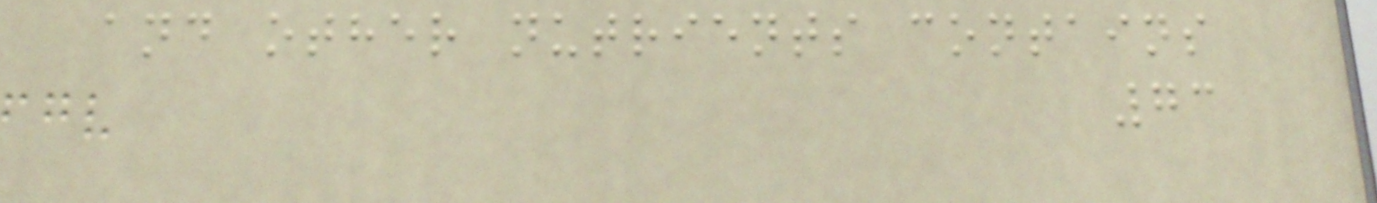and other nutrients contains
73
